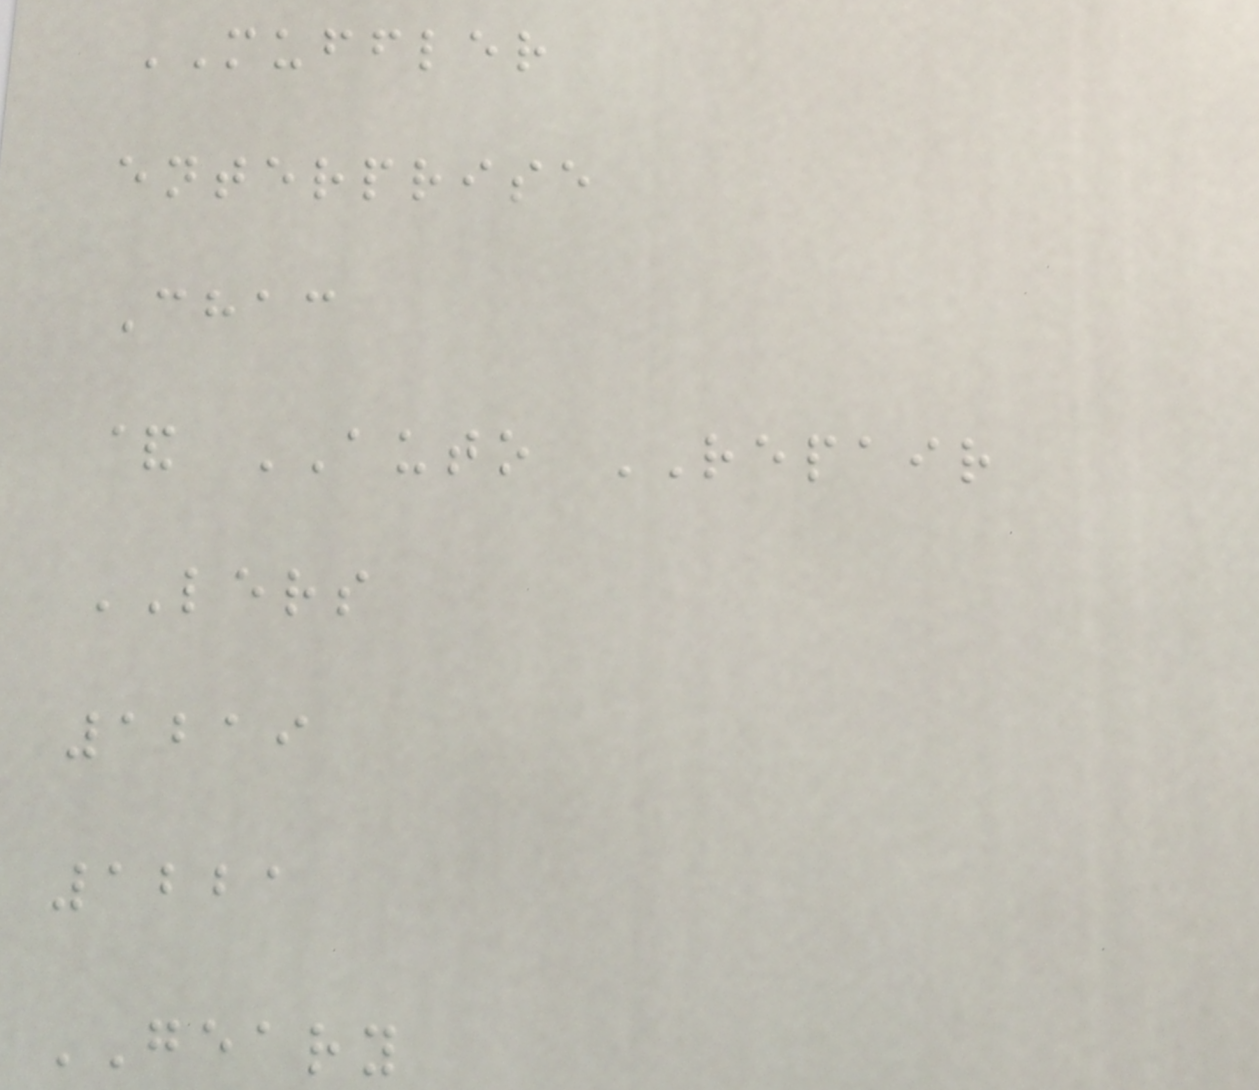MUFFLER
enterprise
Chac
& AUTO REPAIR
LERS
1219
1221
GEARY
